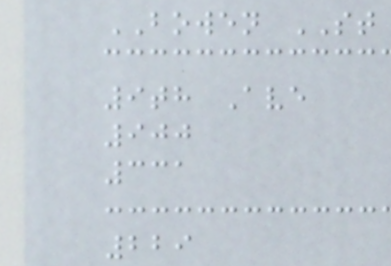BOWEN ST
9th Ave
900
331
229
